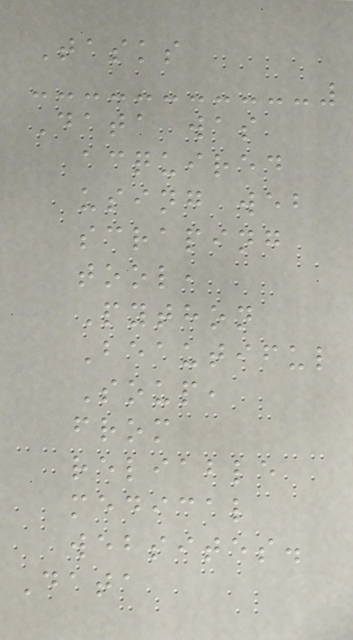Tasks
Data was
acquired
using web
scraping
tool,
Python
Beautiful
Soup,
from
reliable
medical
websites.
Data
